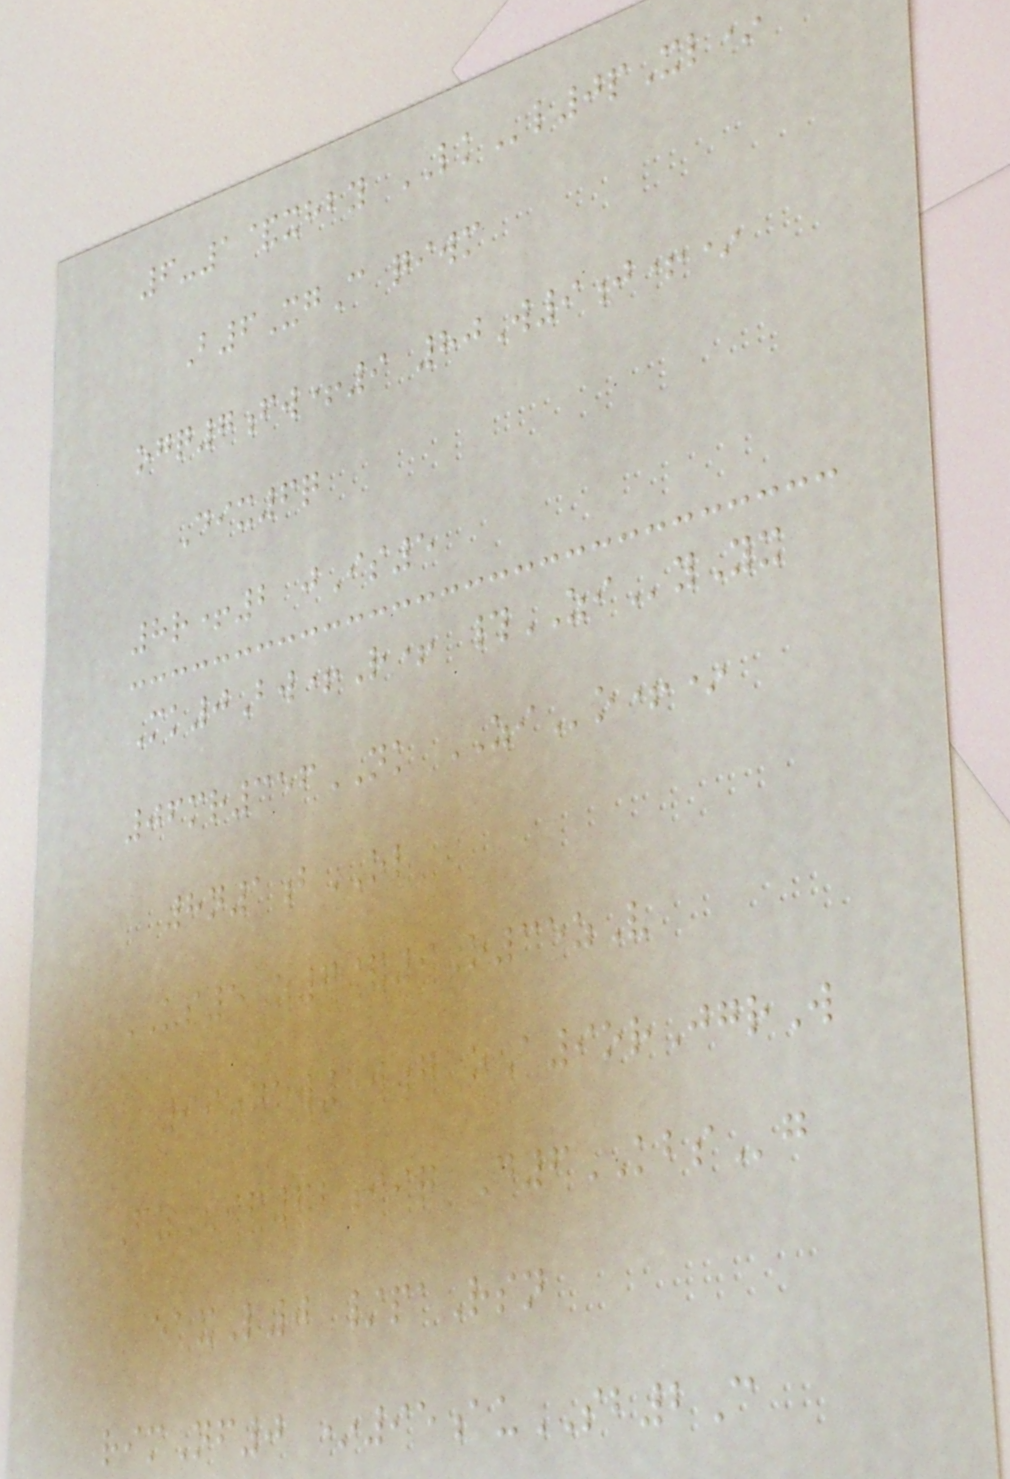6-1&xhby LKl0pXl*
B6XgC qiwm
ogq7fw+9 80W9j+*
Dix6q
8r+2 jIs5
Mk0Bw+R+ #ZIyYx
06mr356NK ZIo+*
8n1bOL
US5 z7&9O35zV
99dew50g oA9orJgrW
GyIF62iiq D6KBSg
eaxL0 /paRsn
rimNf0 *95auSB2C
